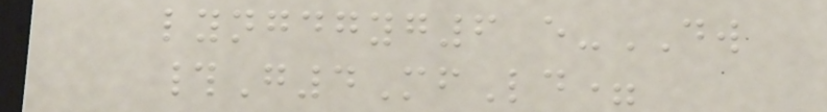lyngdgyg6 e-DW
#G4MfLd=
